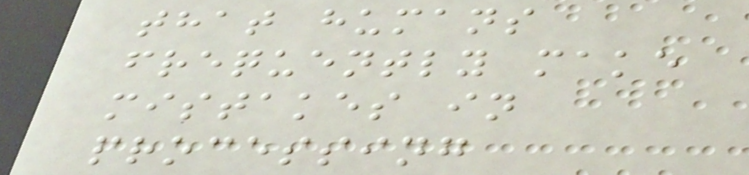that humans
frequently make
mistakes in
processing
